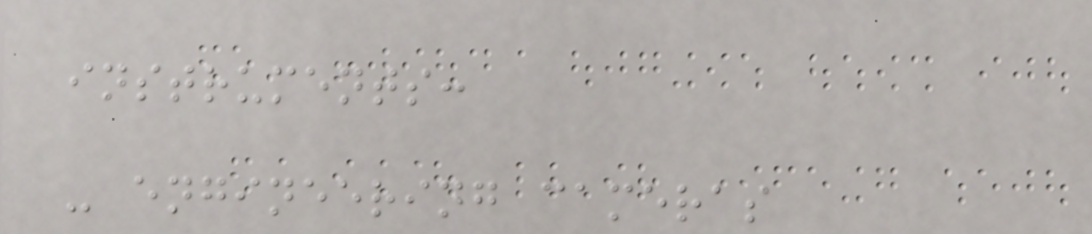instruments:
- engineering cameras
